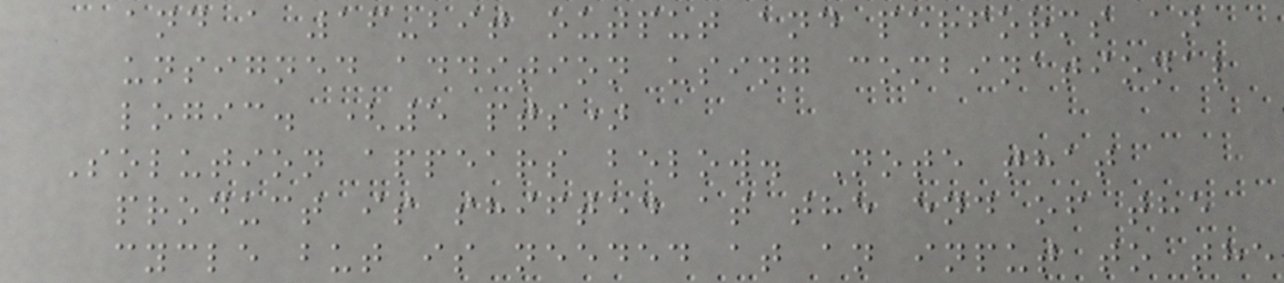and a 16-bit output and performs an
unsigned addition using combinational
logic. (5 pts)
Solution appears below. Note that
product is shifted at the end of the
cycle but is needed at an input to the
